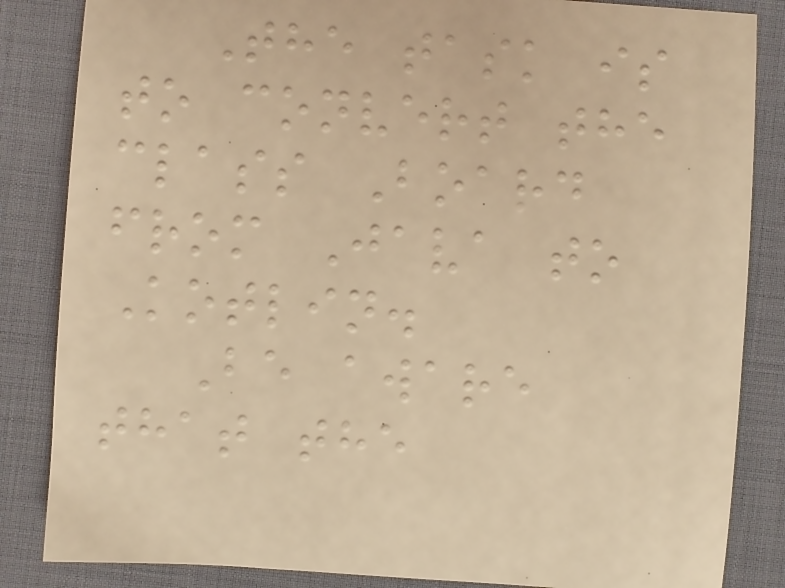The task is
to convert the
class Board
from Java to
Kotlin.
Be aware
that the
